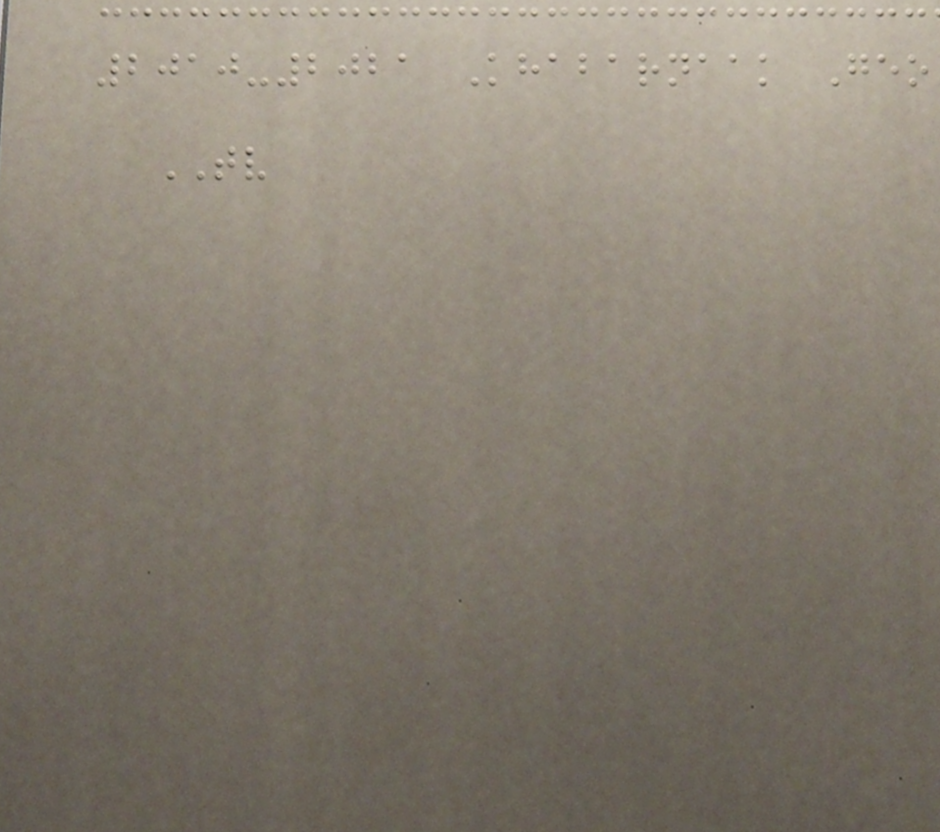2010-2021 Khabarnaak Geo
TV
